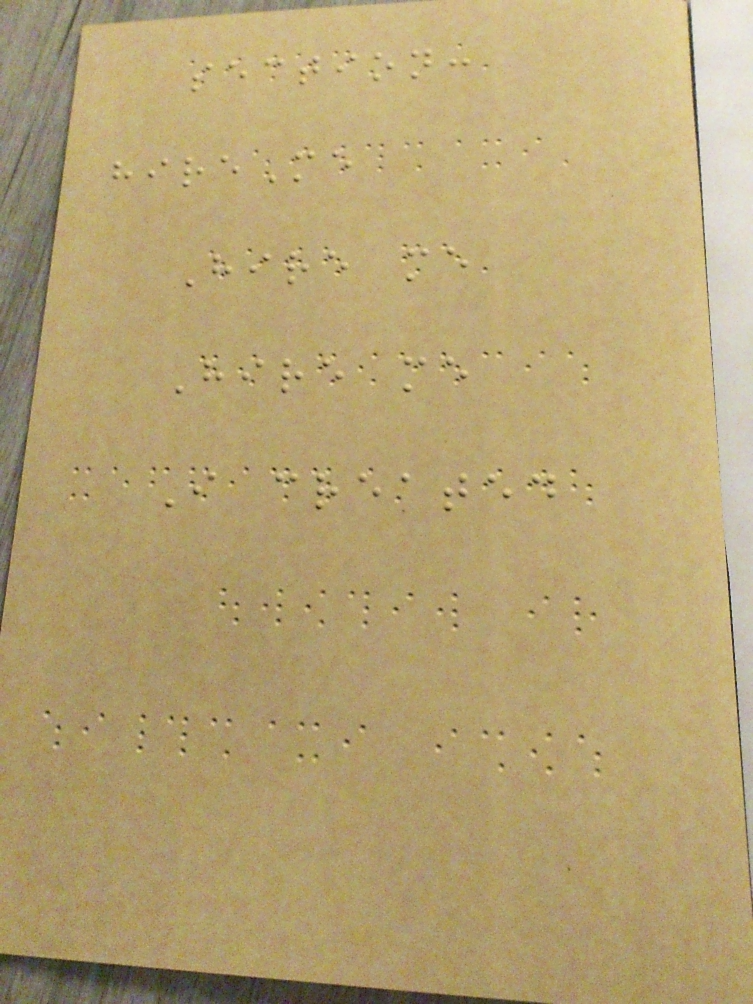section:
hireMe
Hire me
Hire me
I created
